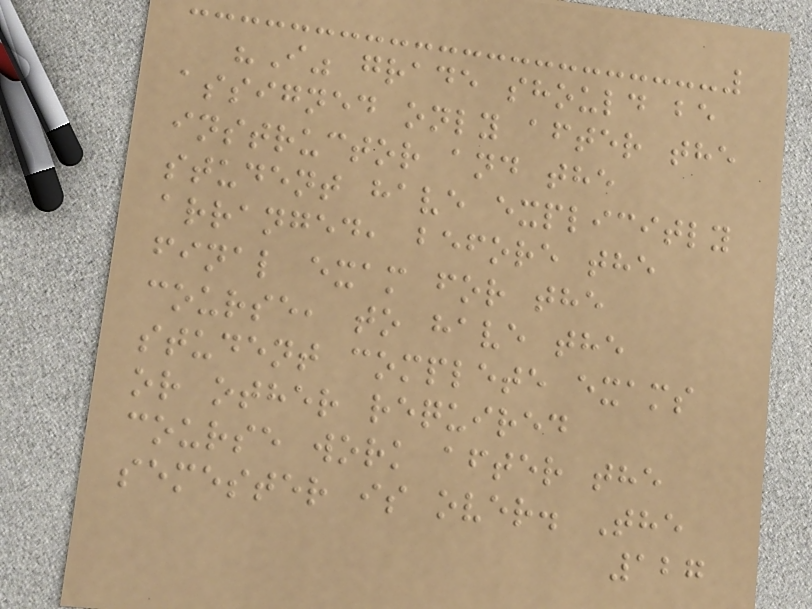"I" grade should be
assigned only after the
instructor and the
student have explicitly
arranged, before the
final exam for the
course, to have the
student complete exams
or other required
course work after the
semester is over. The
127
